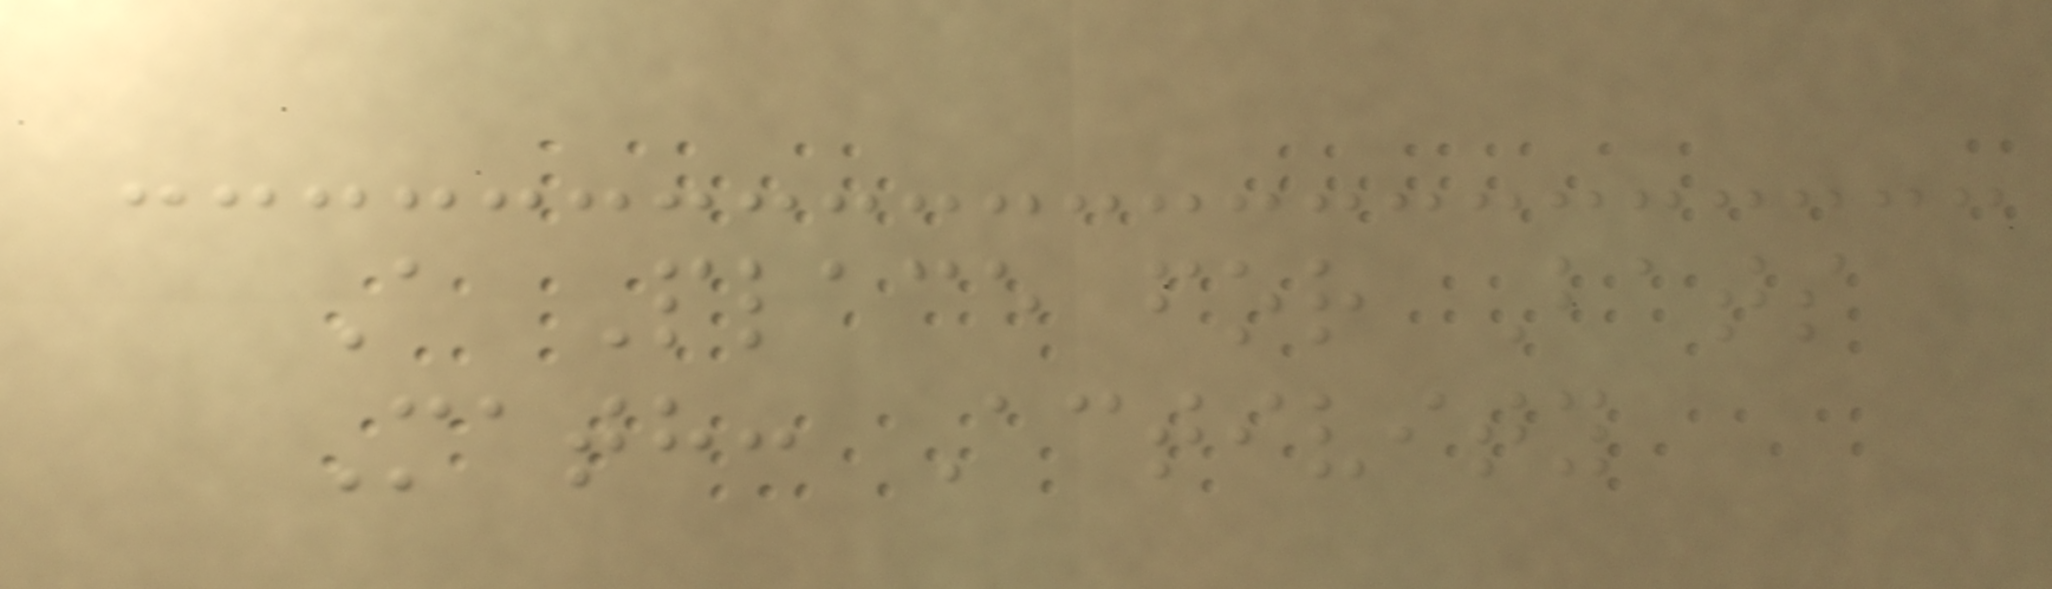A Place for Bats
Math: Activity
